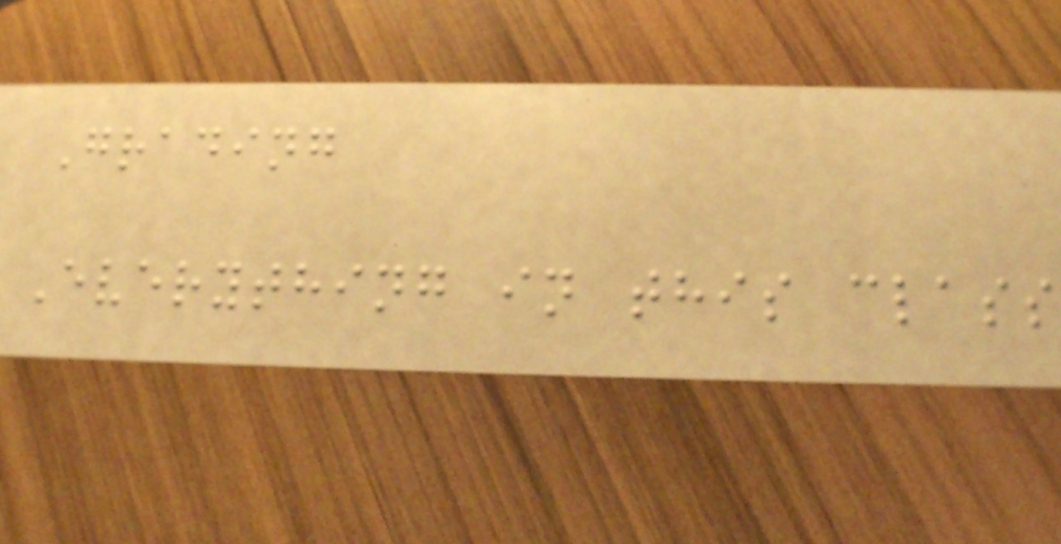Grading
Everything in this class
